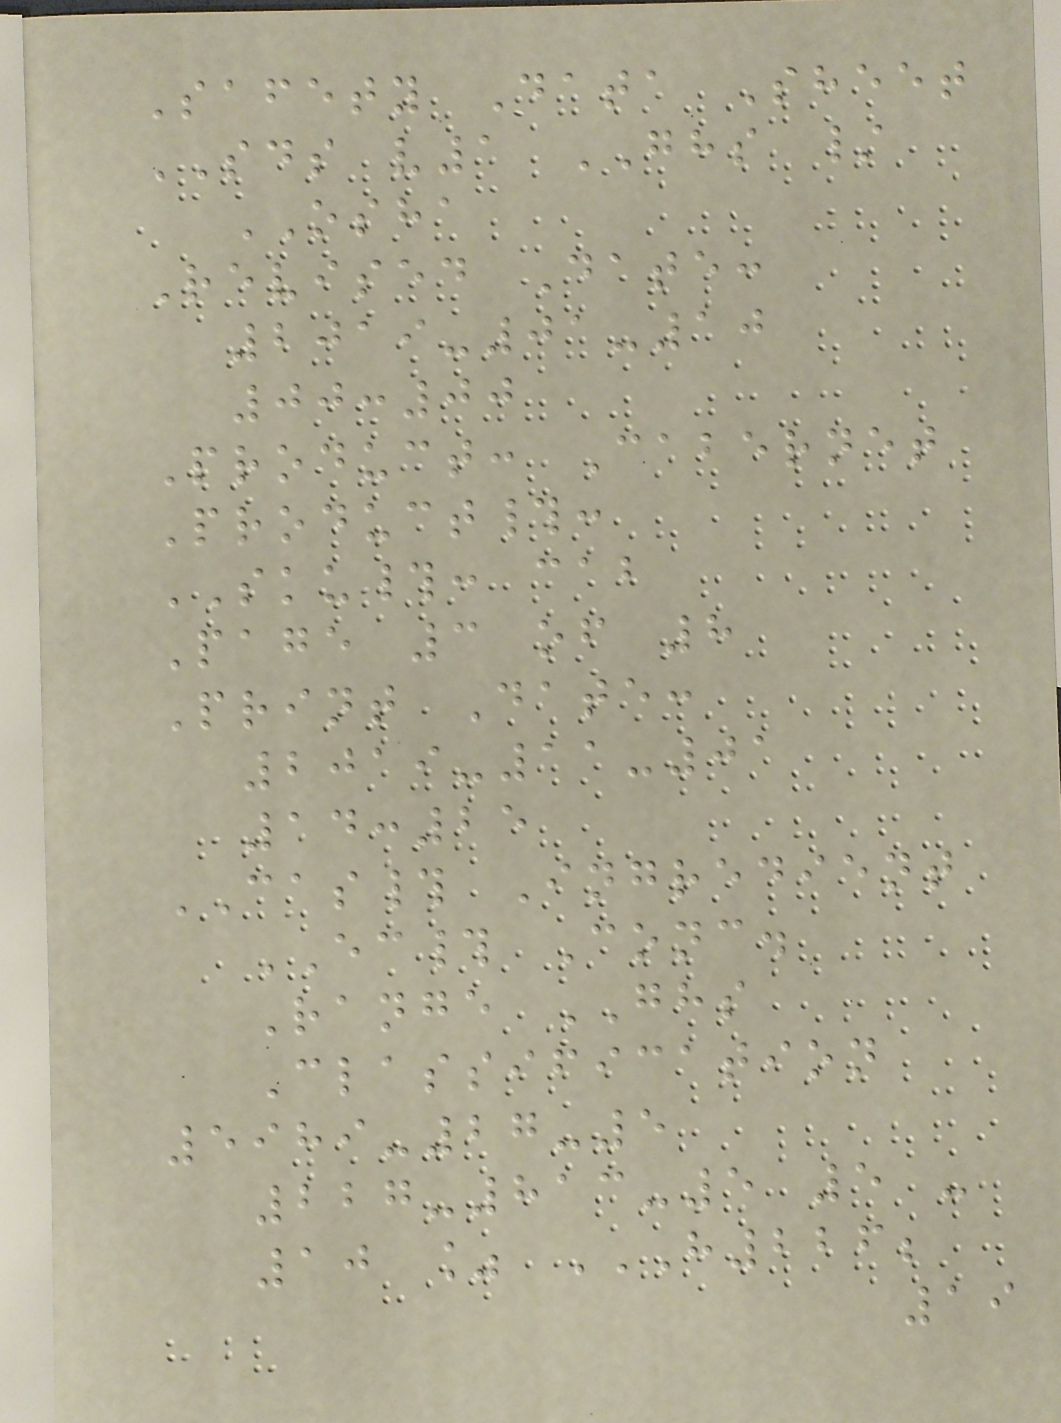Safety Data Sheet
SDS v1 GHS /
OSHA
Revised Date:
2019-01-10
00:00
Product: Cabernet
Product#:
SKU#: cab
Page 3 of 8
Print Date:
2019-11-01
14:25
CAS# Ingredient
EC# Conc.
Range GHS
Classification
5989-27-5
227-813-5 5 -
10 % H226;
19
